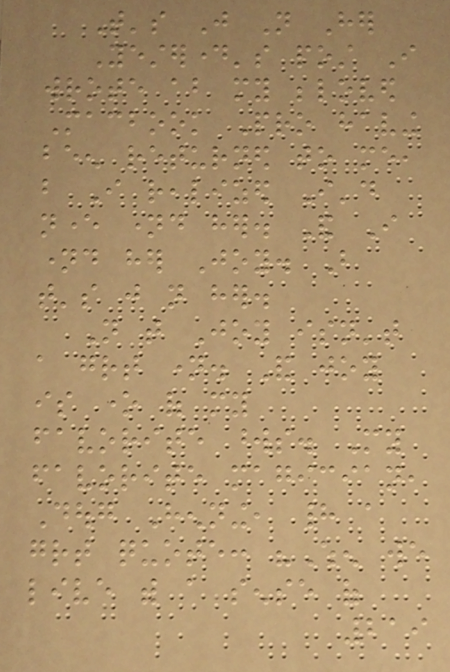That's Just Not Her
Yesterday's post I
wrote about my beloved
Macbook Pro having
been returned to me,
but I realized I'd
never named her. And I
named her Joy. But
that's just not her.
Not that Joy isn't
a great name. And joy
is one of my
favorite words. My
favorite magician,
Doug Henning, had a
great quote: "When we
live with a sense of
219
